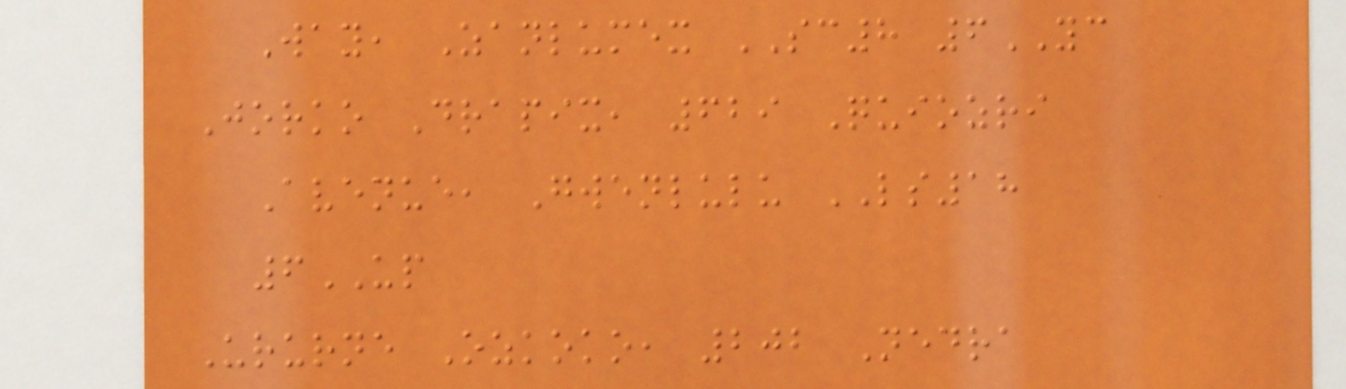Way, Zanlumex SC8 6YC
Jorko Drapix, 629 Quiozri
Avenue, Gwenlulu LS18
6UP
Ururne Ozkoko, 202 Nedra
